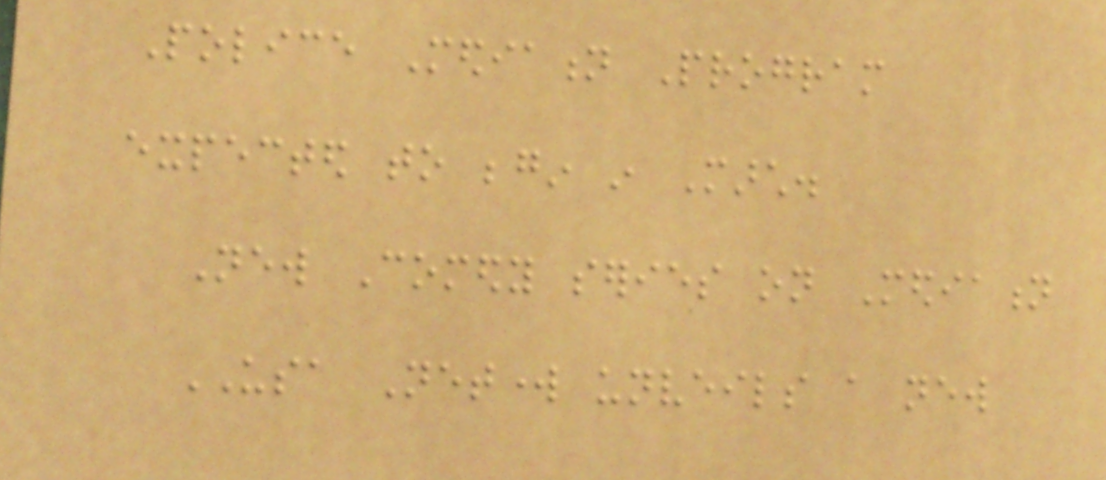Police Mediation Program
expected to begin in March.
New Comedy series on Mediation
USA Network unveils a new
